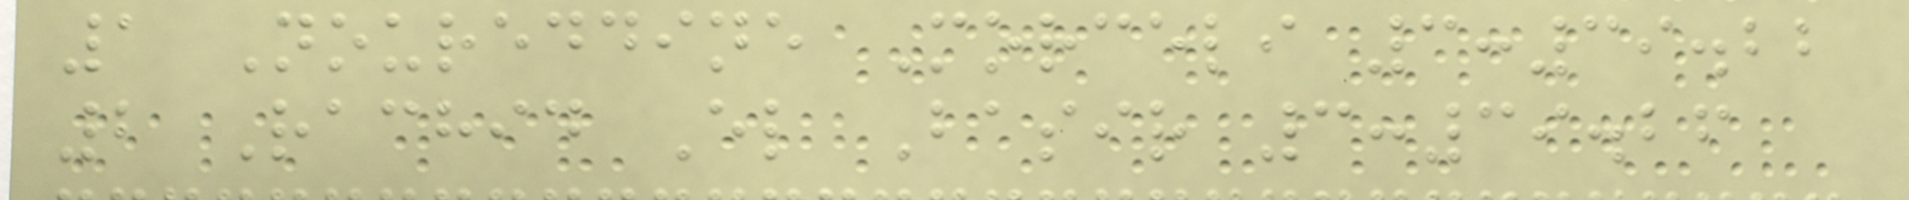1 Noureddine Morceli 3:39.22
2 Rachid El Basir 3:39.26
